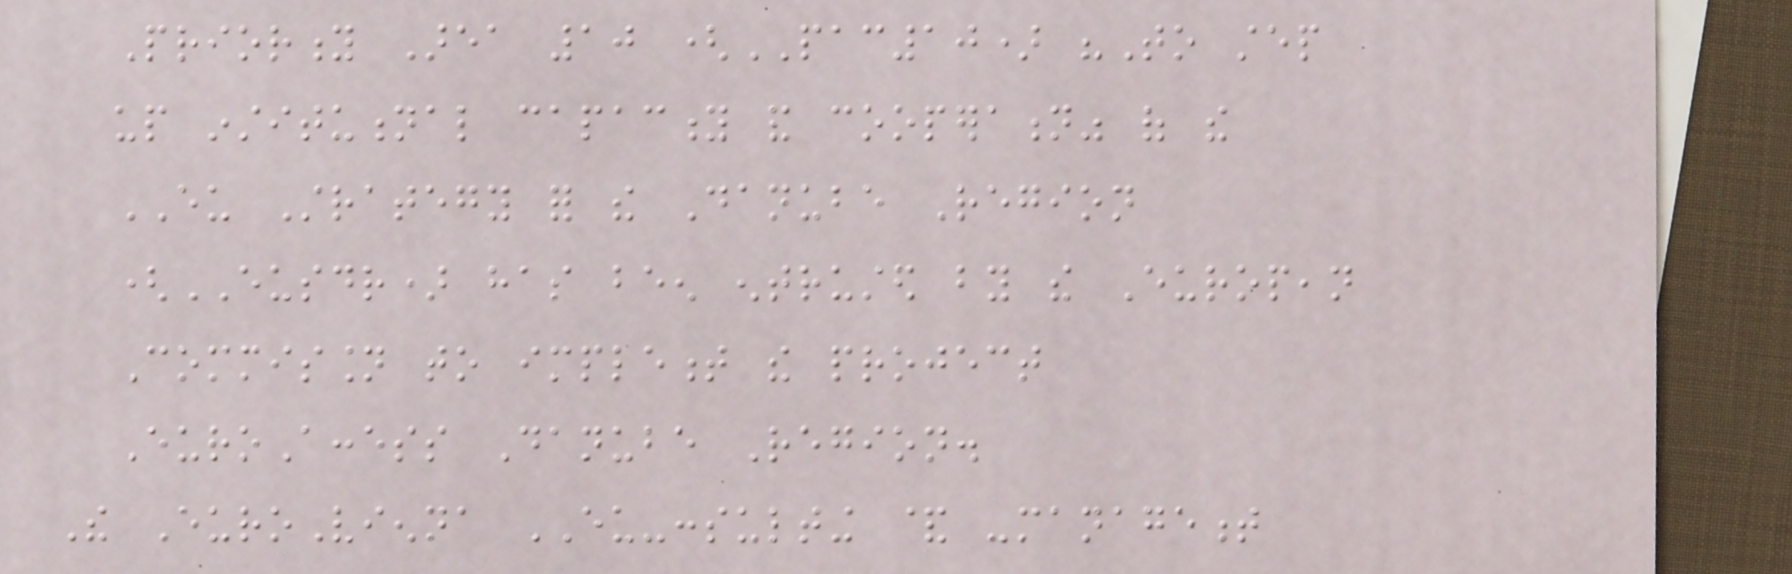Priority Area 10 (PAC10) "To step
up institutional capacity and cooperation" of the
EU Strategy for the Danube Region
(EUSDR) has been entrusted by the European
Commission to implement the project
EuroAccess Danube Region.
The EuroVienna EU-consulting & -management
